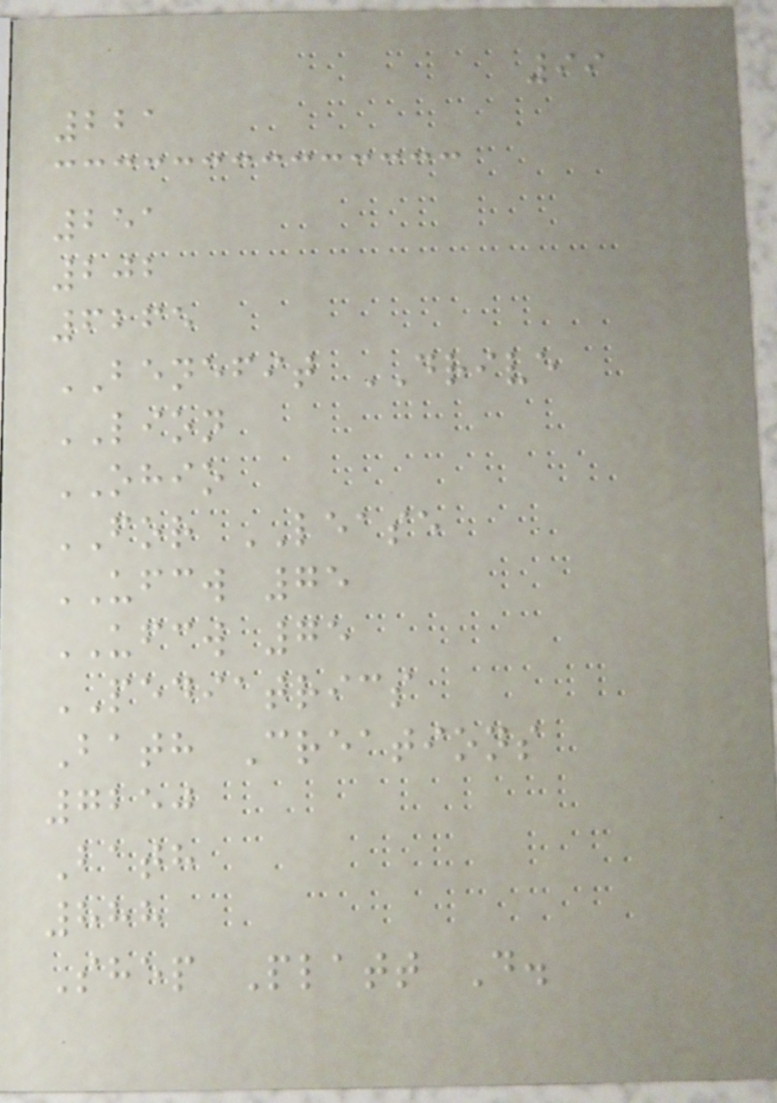99
221
251
202
6265
BENEFIT DRIVE
LION
OHIO
FOR LEASE
UFCW 75
UFCW 75
PEDIATRICS
Bath Creations
7250
Bath
888
Shep Platt D.
